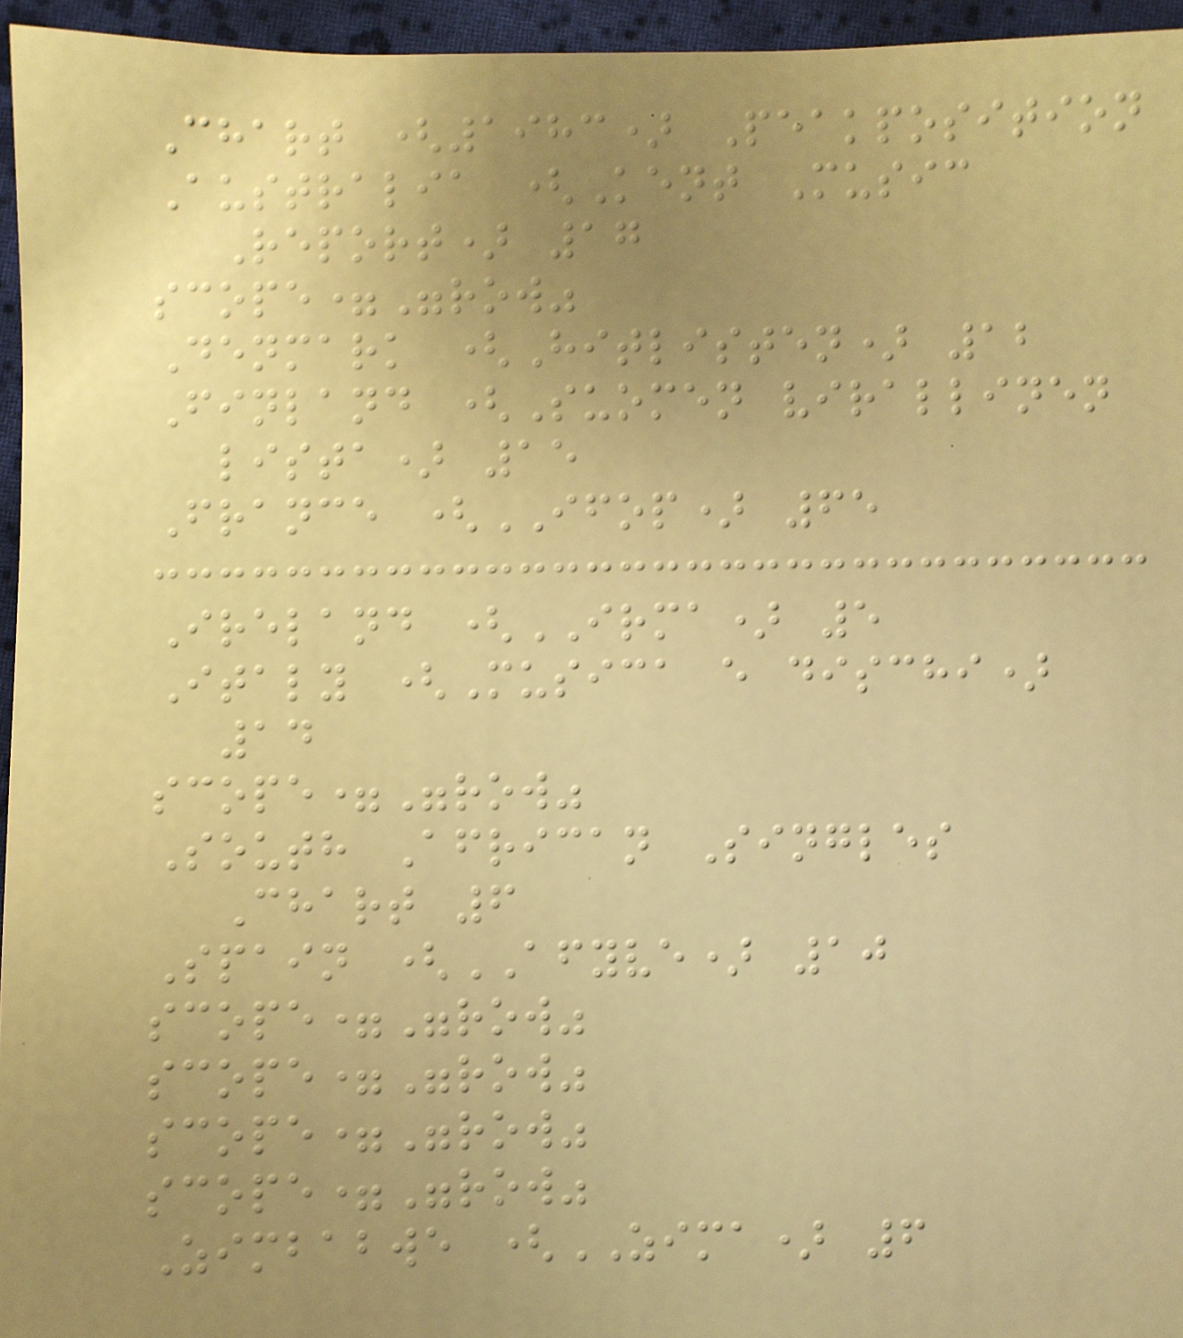Chart (1983) Peakposition
Australia (Kent Music
Report) 17
scope="row"
Denmark (Hitlisten) 12
Finland (Suomen virallinen
lista) 15
France (IFOP) 65
Ireland (IRMA) 5
Italy (Musica e dischi)
14
scope="row"
South African Singles
Chart 6
Spain (AFYVE) 10
scope="row"
scope="row"
scope="row"
scope="row"
Zimbabwe (ZIMA) 6
